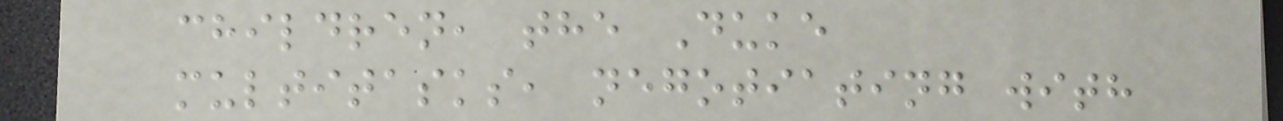children, the Duke
multitasks, negotiating with
